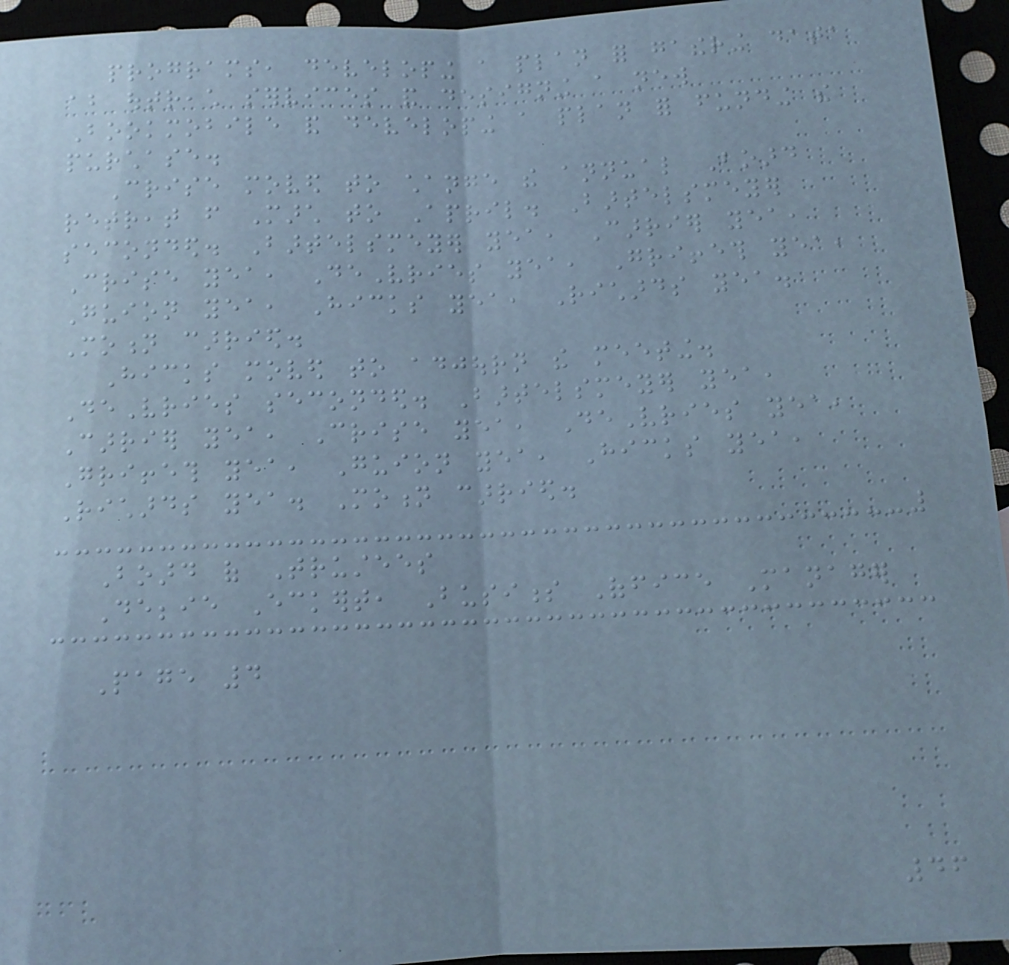programs, developing a plan for gathering data
about outreach services and designing a new
Bookmobile and developing a plan for funding the
purchase.
Crise moved to change the annual Board
retreat from March to April. Bartelsmeyer
seconded. Bartelsmeyer yea, Carrier yea,
Crise yea, DeVries yea, Griffeth yea,
Guion yea, Hicks yea, Richards yea.
Motion carried.
Hicks moved to adjourn the meeting.
DeVries seconded. Bartelsmeyer yea,
Carrier yea, Crise yea, DeVries yea,
Griffeth yea, Guion yea, Hicks yea,
Richards yea. Motion carried.
Board of Trustees
Debbie Eckert, Business Office Manager
Page 4
46
